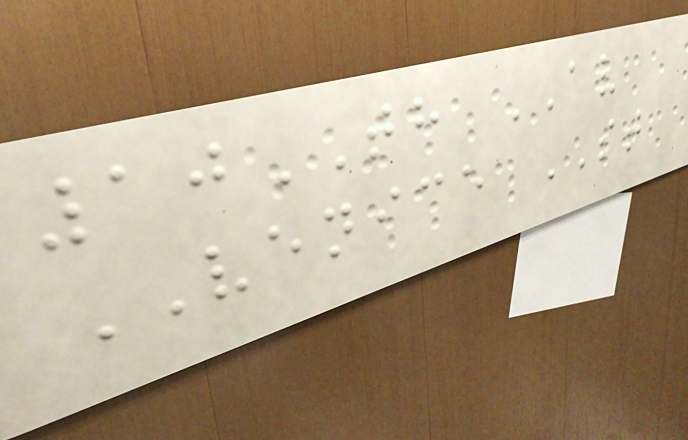10TH AV
VENICE ST
